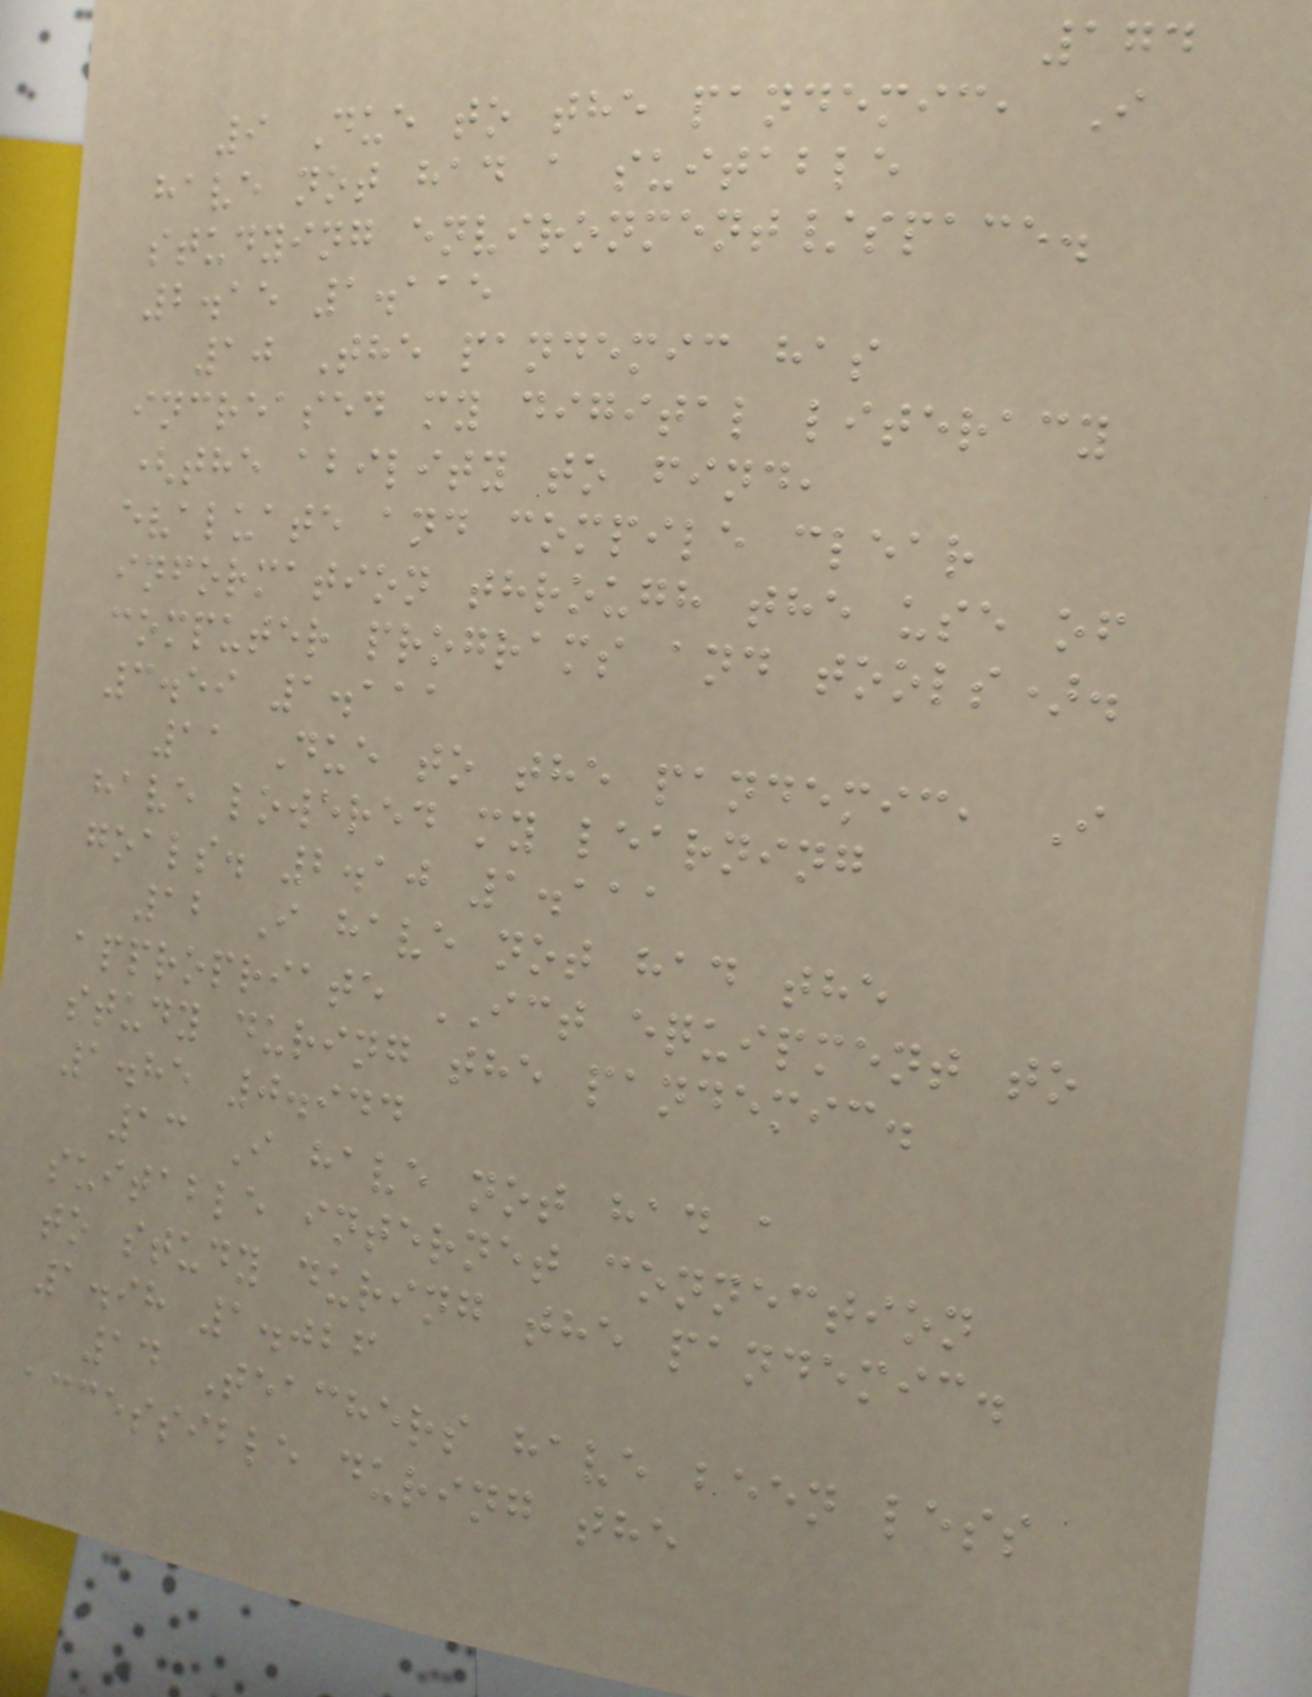174
9 Due to the pandemic, I
have not had a suitable
studying environment/space.
2.15 1.115
10 The pandemic has
increased my digital literacy
(the ability to find,
evaluate and compile clear
information through the use of
computer programs and tools).
3.59 1.111
11 Due to the pandemic, I
have lowered my learning
goals. 2.10 1.111
12 I have not had the
appropriate ICT equipment to
study during the pandemic.
1.85 0.944
13 I have not had a
suitable internet connection
to study during the pandemic.
1.98 1.026
14 Teachers have been less
accessible during the
